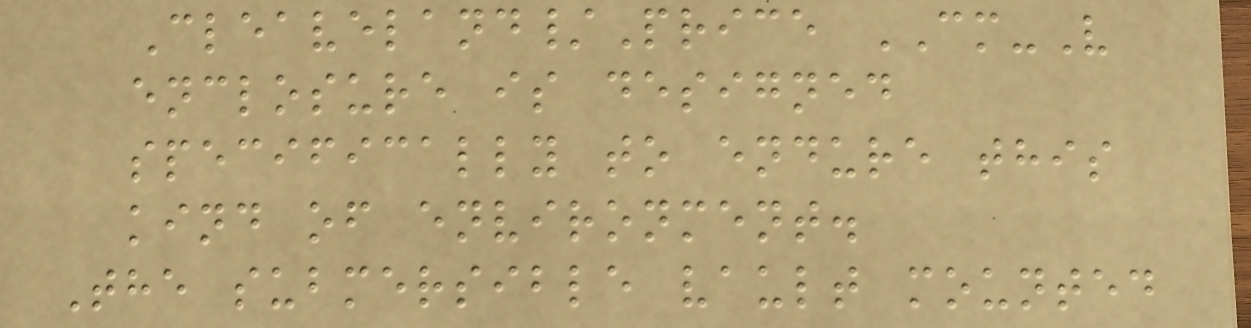Cleaveland/Price CM-V
enclosure is designed
specifically to endure this
kind of environment.
The submersible vault mounted
